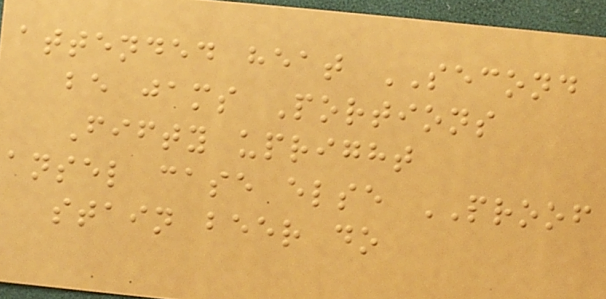attended heat SECOND
be jams Portions
Fifty upright
ansel case else PROOF
stain beer do
